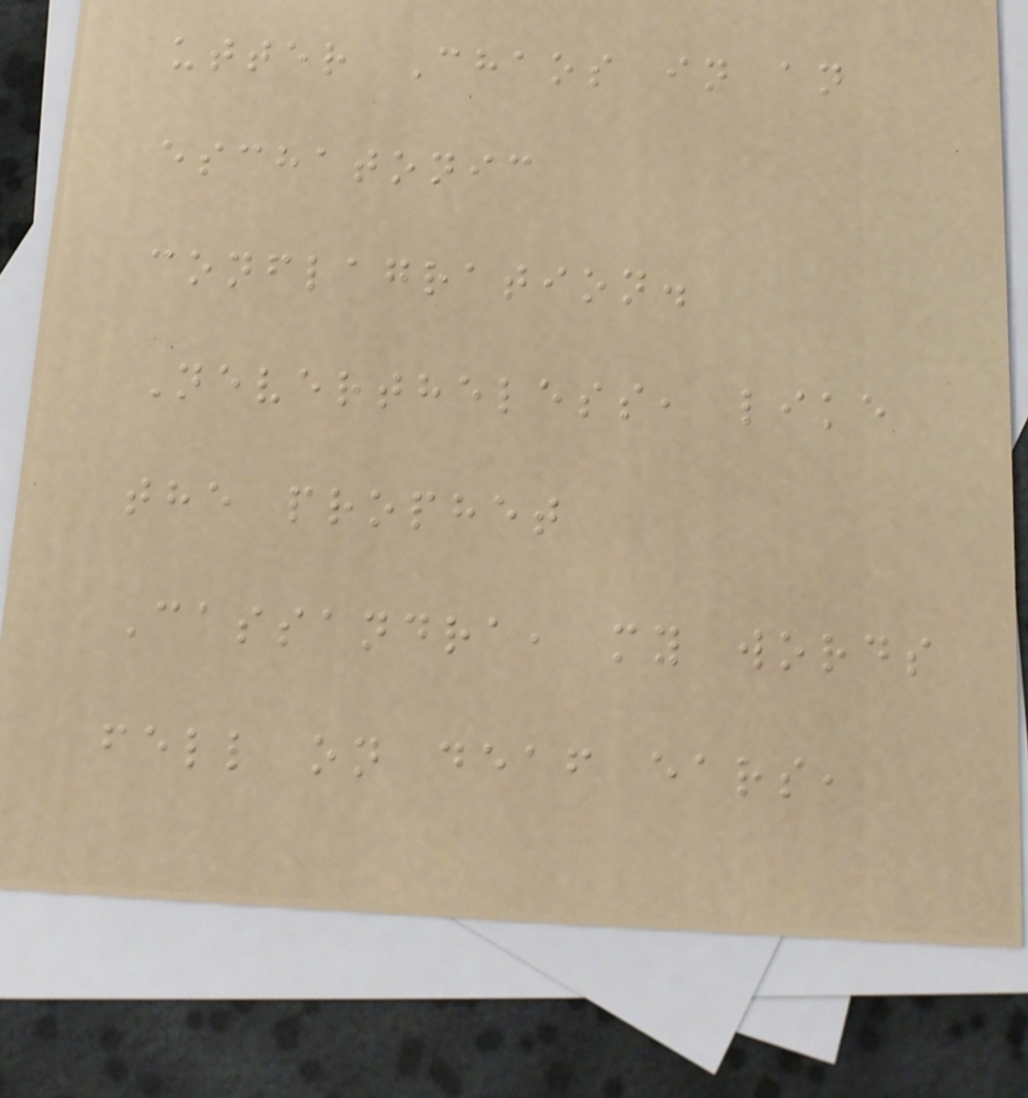utter Chaos in an
eschatonic
conflagration.
Nevertheless, like
the prophet
Cassandra, my words
fell on deaf ears,
